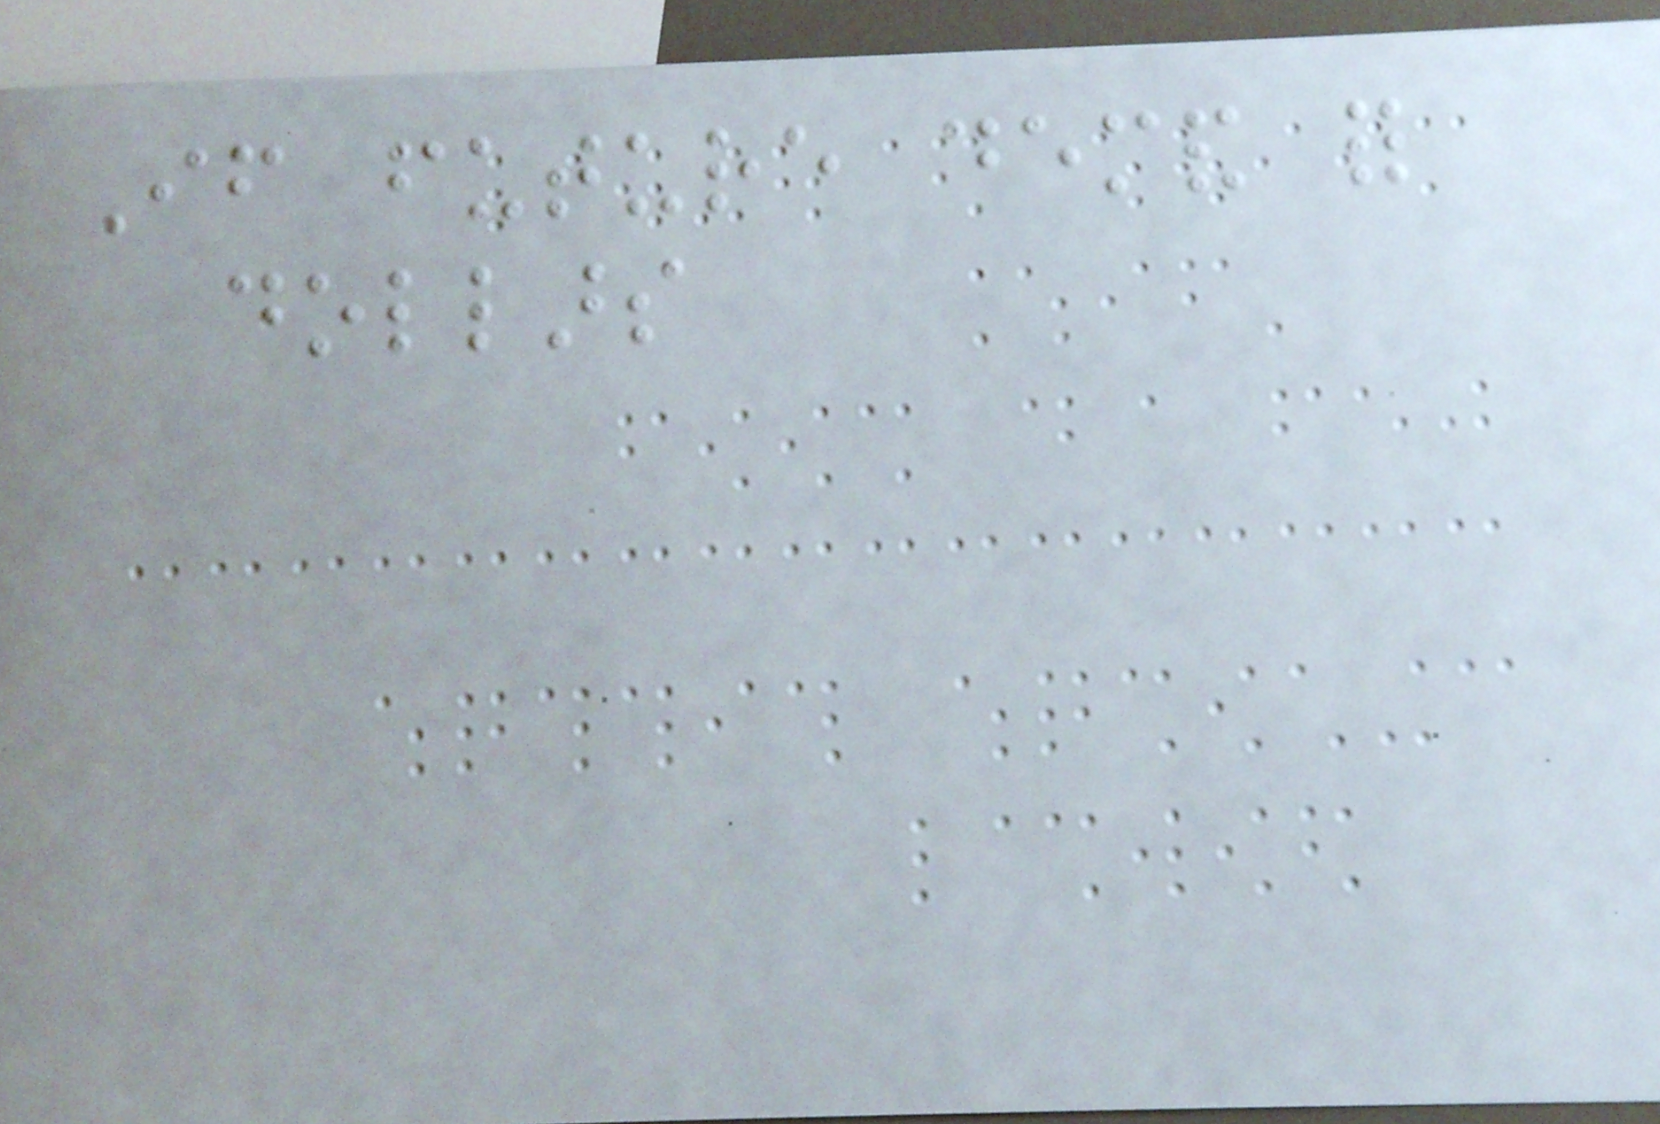If future demand for
dollars
